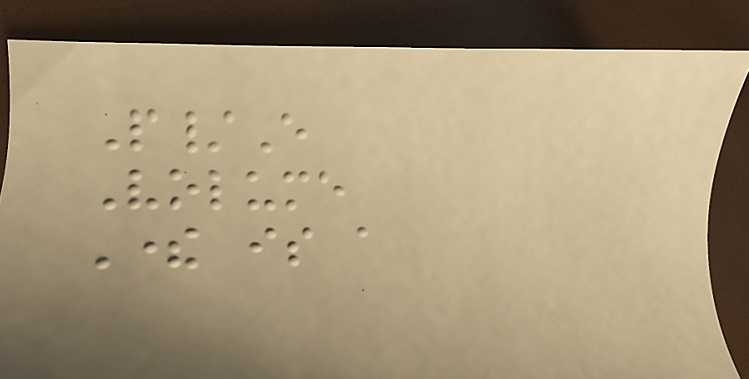P/E
Volume
There is a
